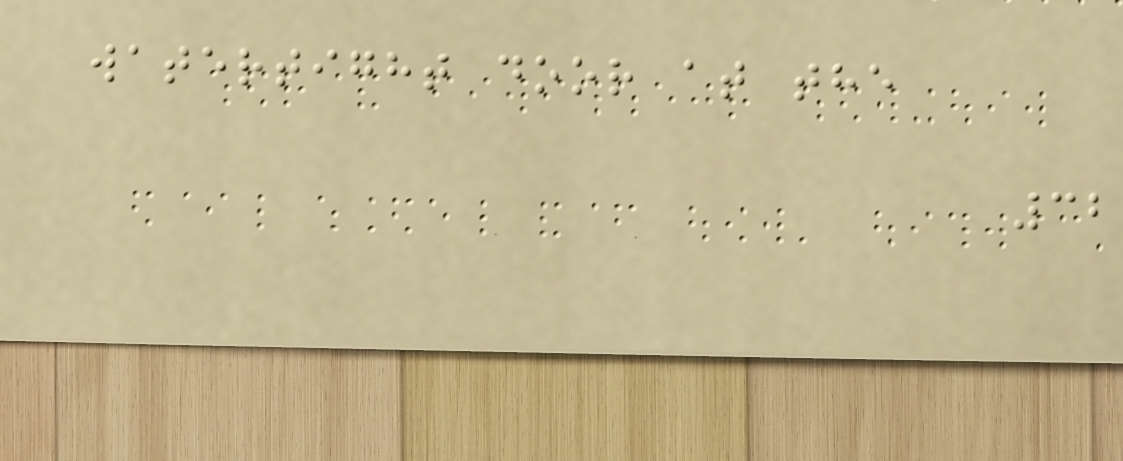watertight door at the
32
